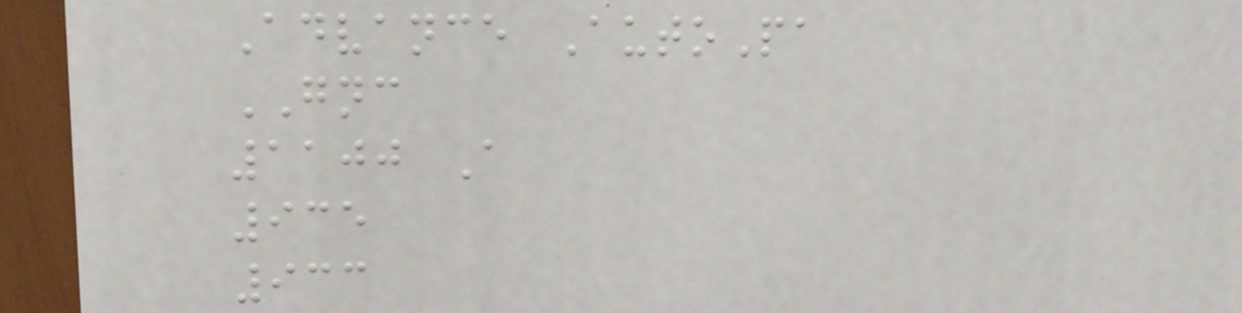Advance AutoPa
GNC
1100 A
935
933
